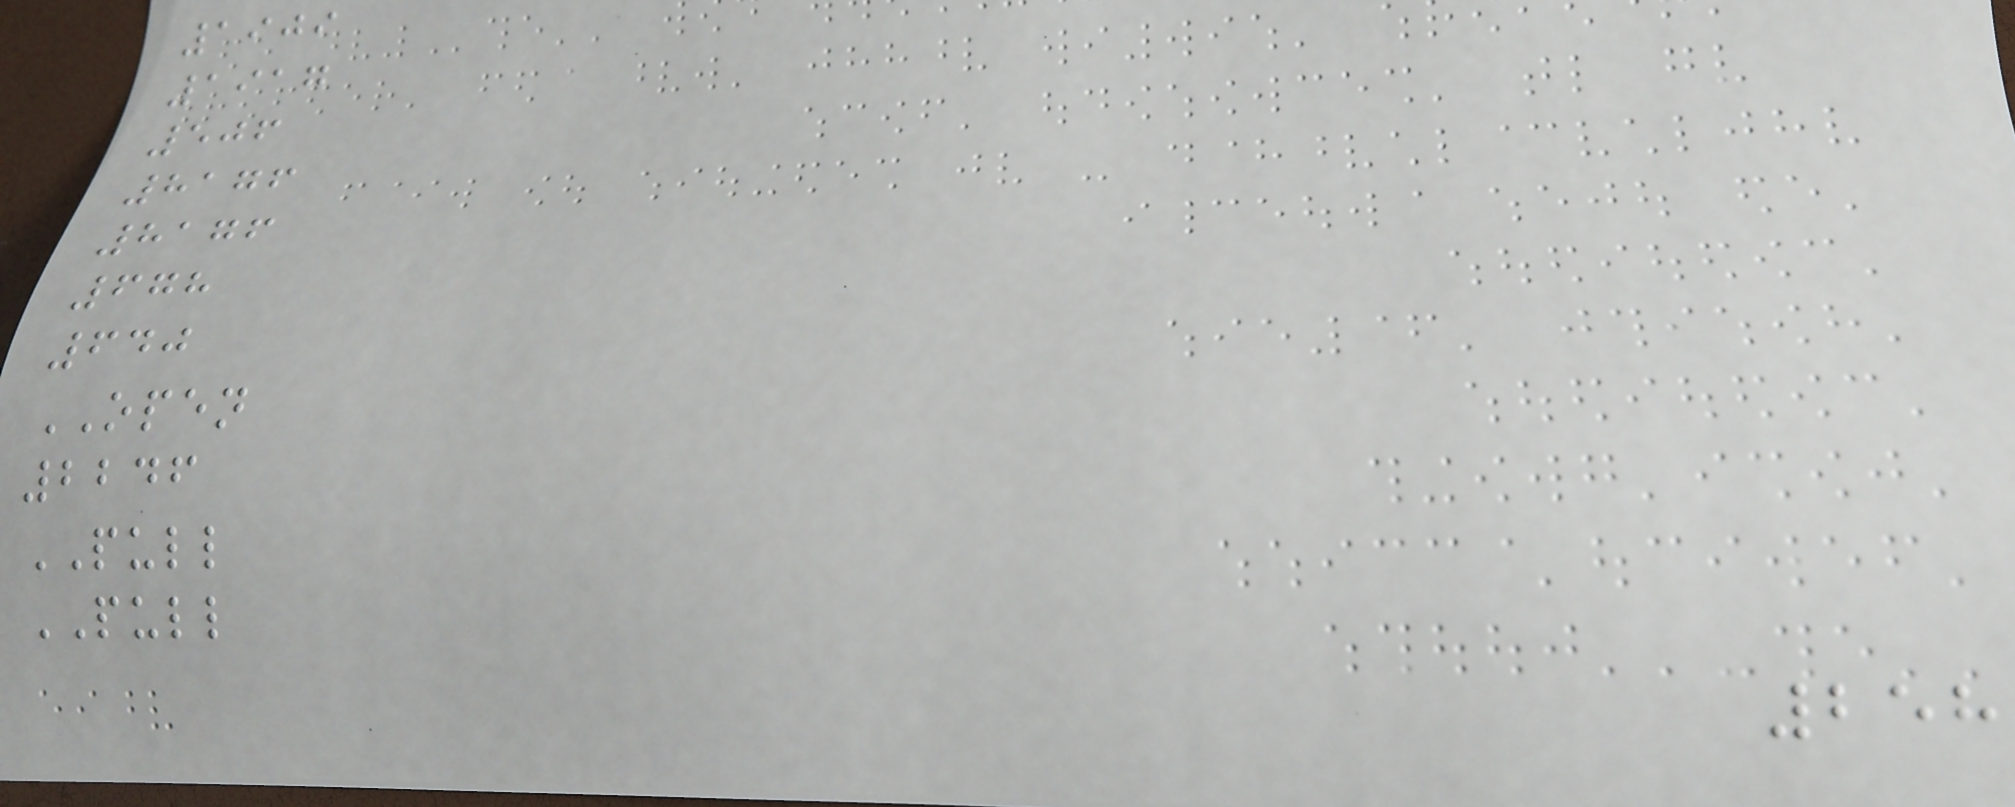1909
1917
506
8176
8176
678
640
OPEN
2246
PULL
PULL
258
